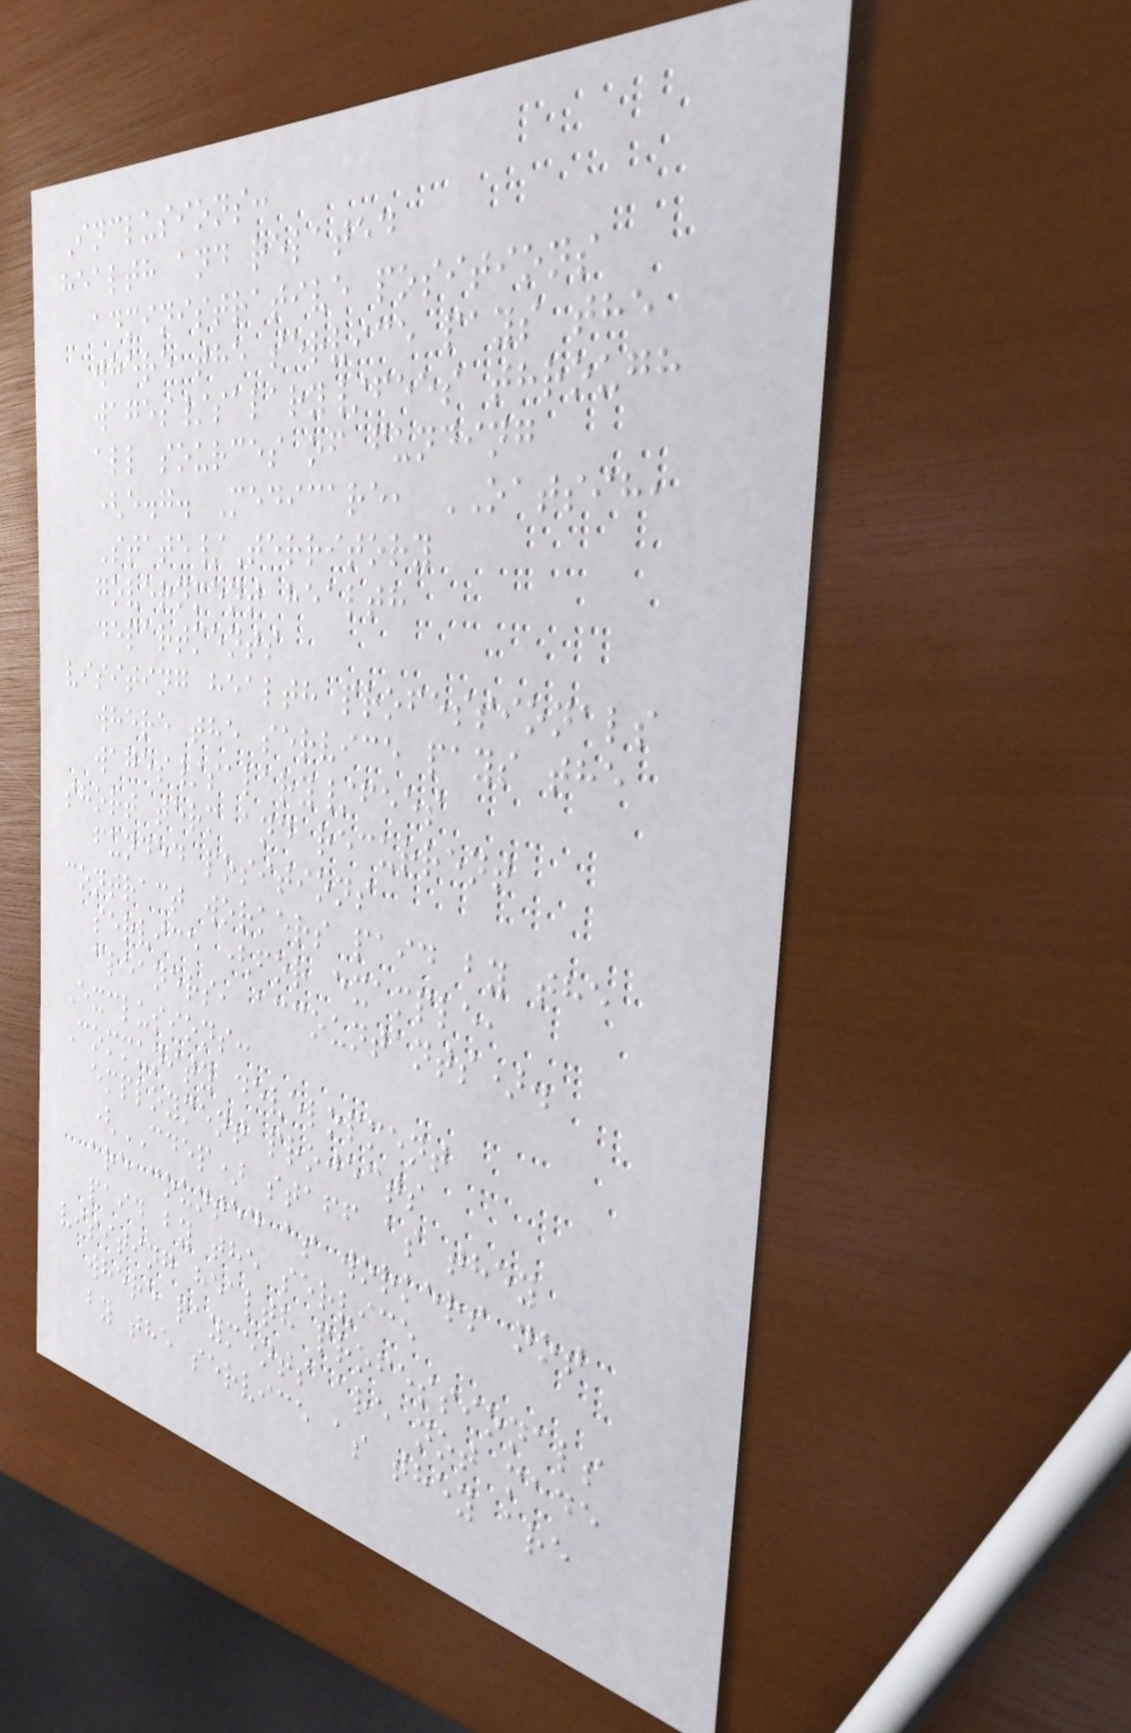Inclusions:
health and related
administrative positions
where the service pays the
wages/salary/fees through
all sources of funding
(e.g. Medicare, OATSIH,
State/Territory
government health
departments
visiting health professionals
where the service pays the
wages/salary/fees
short term and recurrent
funded positions
contract workers paid by the
service (for example,
cleaners, accountants).
Exclusions:
Community development
employment projects
(CDEP) staff as they
are counted as workers not
paid by the service
visiting health professionals
where payments are not made
by the service as they are
